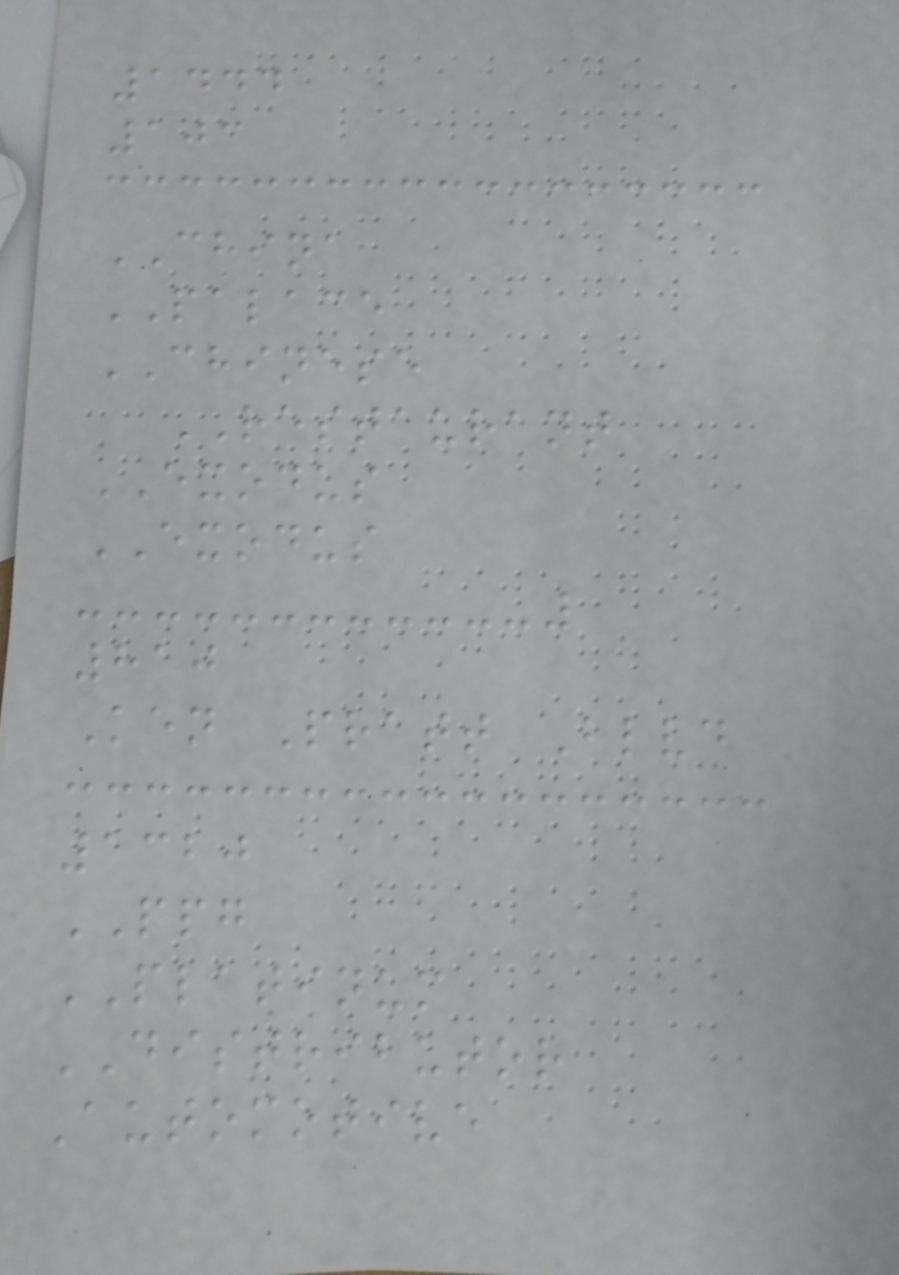1444
103
CHINA
PALACE
CHINESE
RESTAURANT
EXODUS
EXODUS
810
Ken Pratt Blvd
1320
PPG
PLATINUM
DISTRIBUTOR
Automotive
